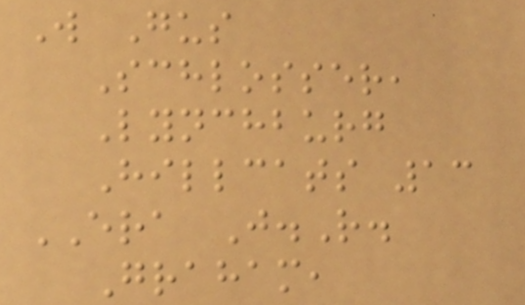W Gus
Schlosser,
Lynchburg
Hillcats 13
ERA J.R.
Graham,
